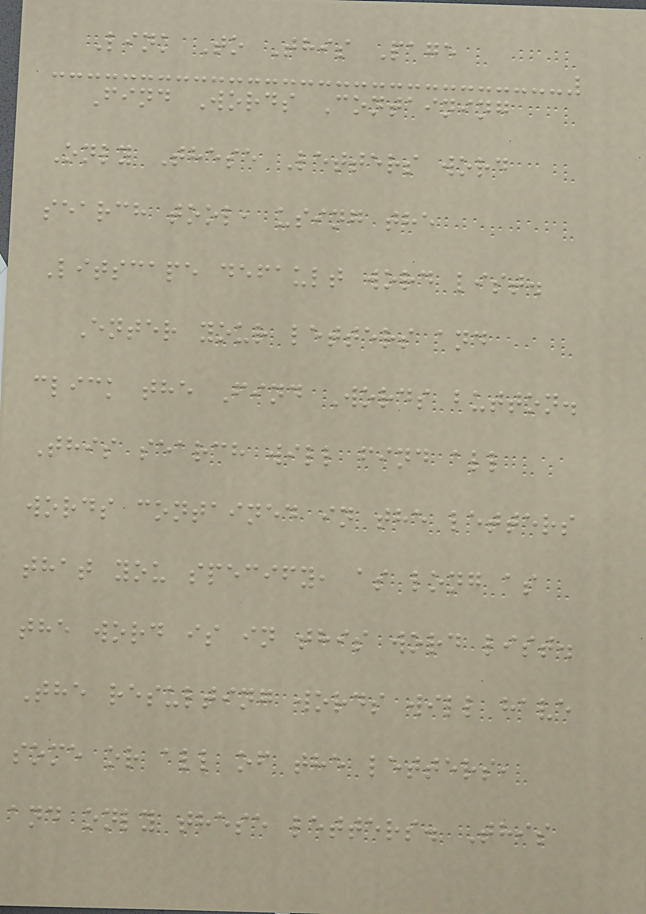Link To This Page
Find Words Containing
Only These Letters word
search tool, using the
Litscape default word list.
Enter your letters and
click the Find Words button.
This search will find all
words contained in the letters
that you specify, as long as
the word is in this word list.
The resulting words will have
some or all of the letters,
and only these letters. This
